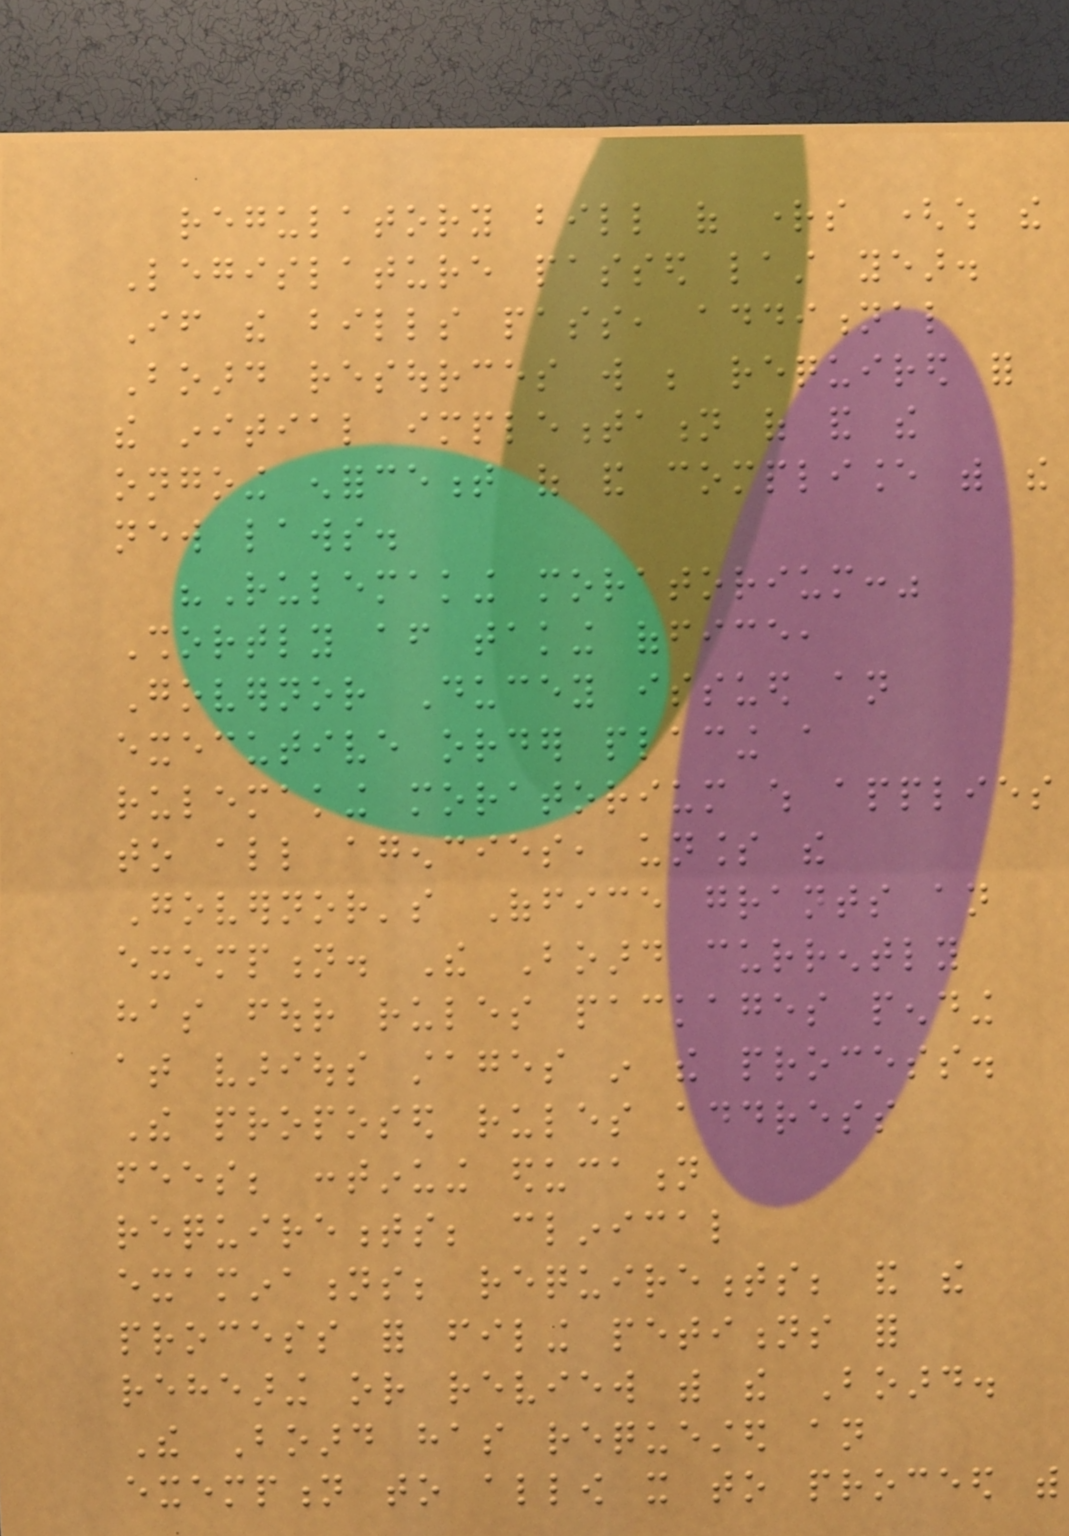regulatory bill of rights (which the
Legislature passed last year.
If the bills pass, additional
Board resources will be required for
the initial implementation of and the
ongoing enforcement of and compliance with the
new laws.
"Rulemaking moratorium:"
Shortly after taking office,
Governor Ducey issued an
executive order placing a
rulemaking moratorium which applies
to all agencies, unless the
Governor's Office grants an
exemption. The Board currently
has four rules packages pending
at various stages in the process.
The proposed rules address
fees; continuing education
requirements; clinical
examinations; requirements; and the
process for filing petitions for
rehearing or review with the Board.
The Board has requested an
exemption to allow it to proceed with
